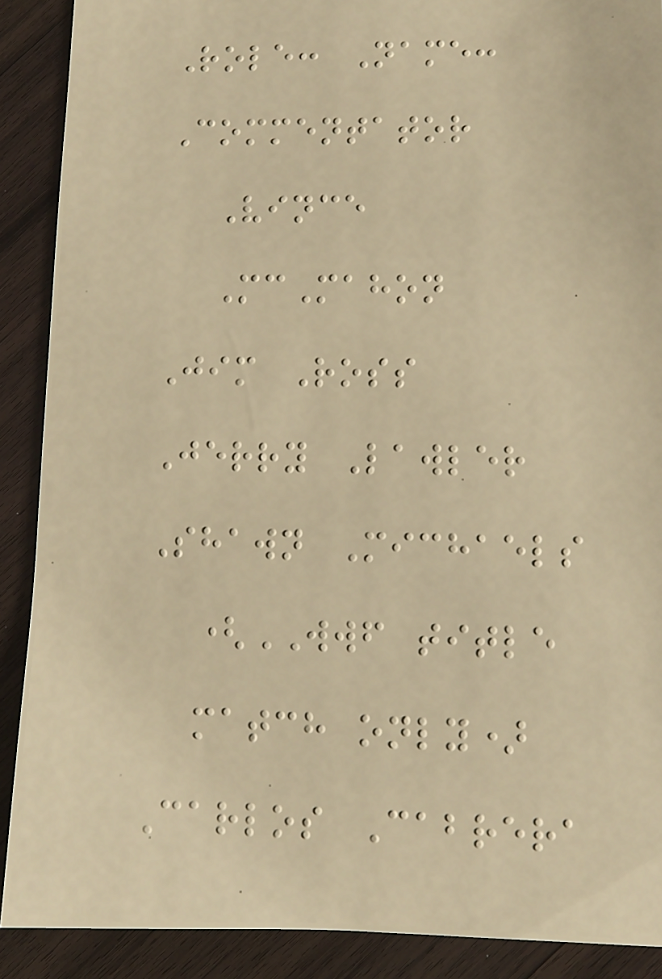Role: Name:
Commentator
Vince
McMahon
Jim Ross
Jerry Lawler
Shawn Michaels
(WWF title
match only)
Carlos Cabrera
